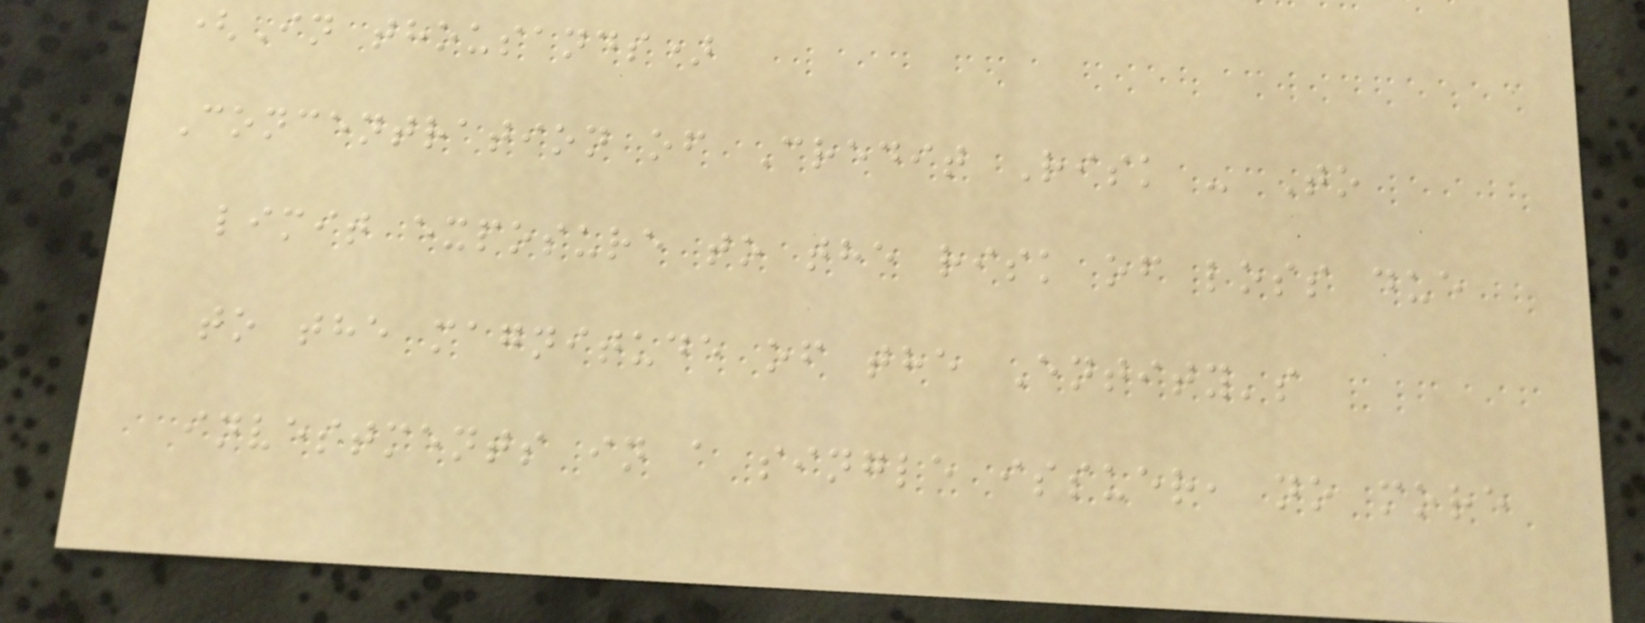(In thousands)
Concentration of Credit Risk - To
limit exposure to the risk of loss due
to the magnitude of the Entity's
investments in a single issuer, no more
